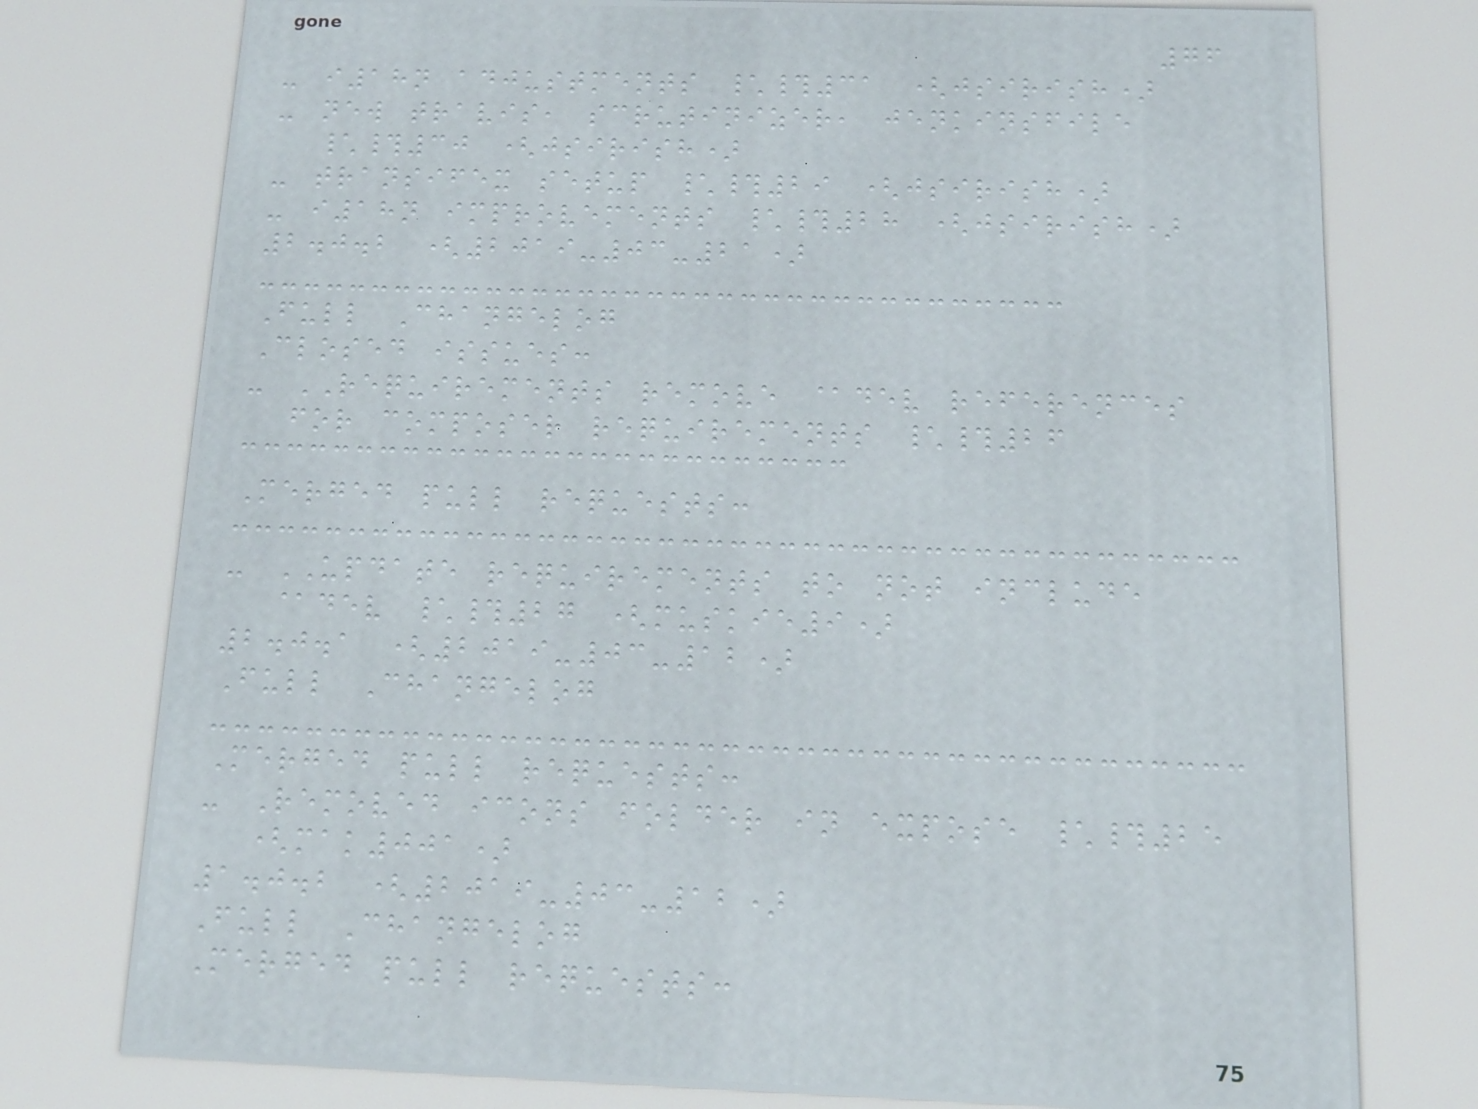76
- i18n adjustments \#31 (jsirish)
- new travis, scrutinizer, jenkinsfile
\#30 (jsirish)
- transifex setup \#29 (jsirish)
- i18n improvements \#28 (jsirish)
2.0.2 (2019-03-21)
Full Changelog
Closed issues:
- REQUIREMENTS remove @dev references
for composer requirements \#26
Merged pull requests:
- UPDATE requirements to not include
@dev \#27 (muskie9)
2.0.1 (2019-03-12)
Full Changelog
Merged pull requests:
- Removed icons folder in expose \#25
(mak001)
1.0.2 (2019-03-12)
Full Changelog
Merged pull requests:
